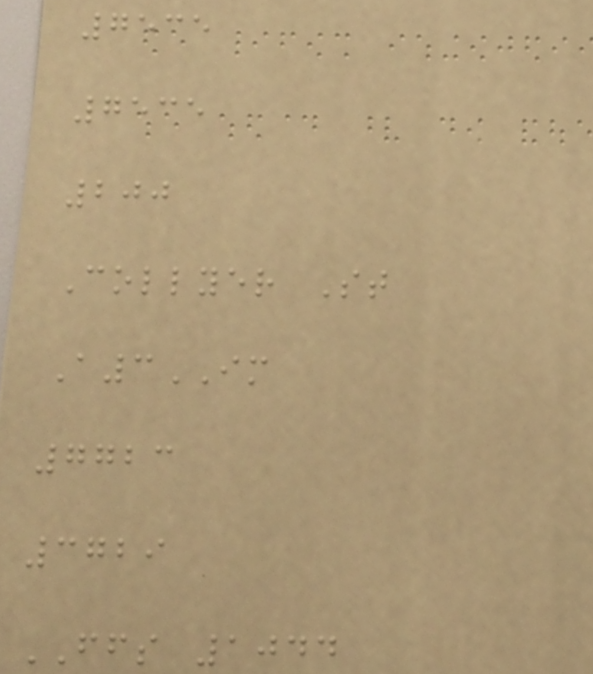7535
7535
200
Collyer St
A3IM
7723
3729
FFS 1044
